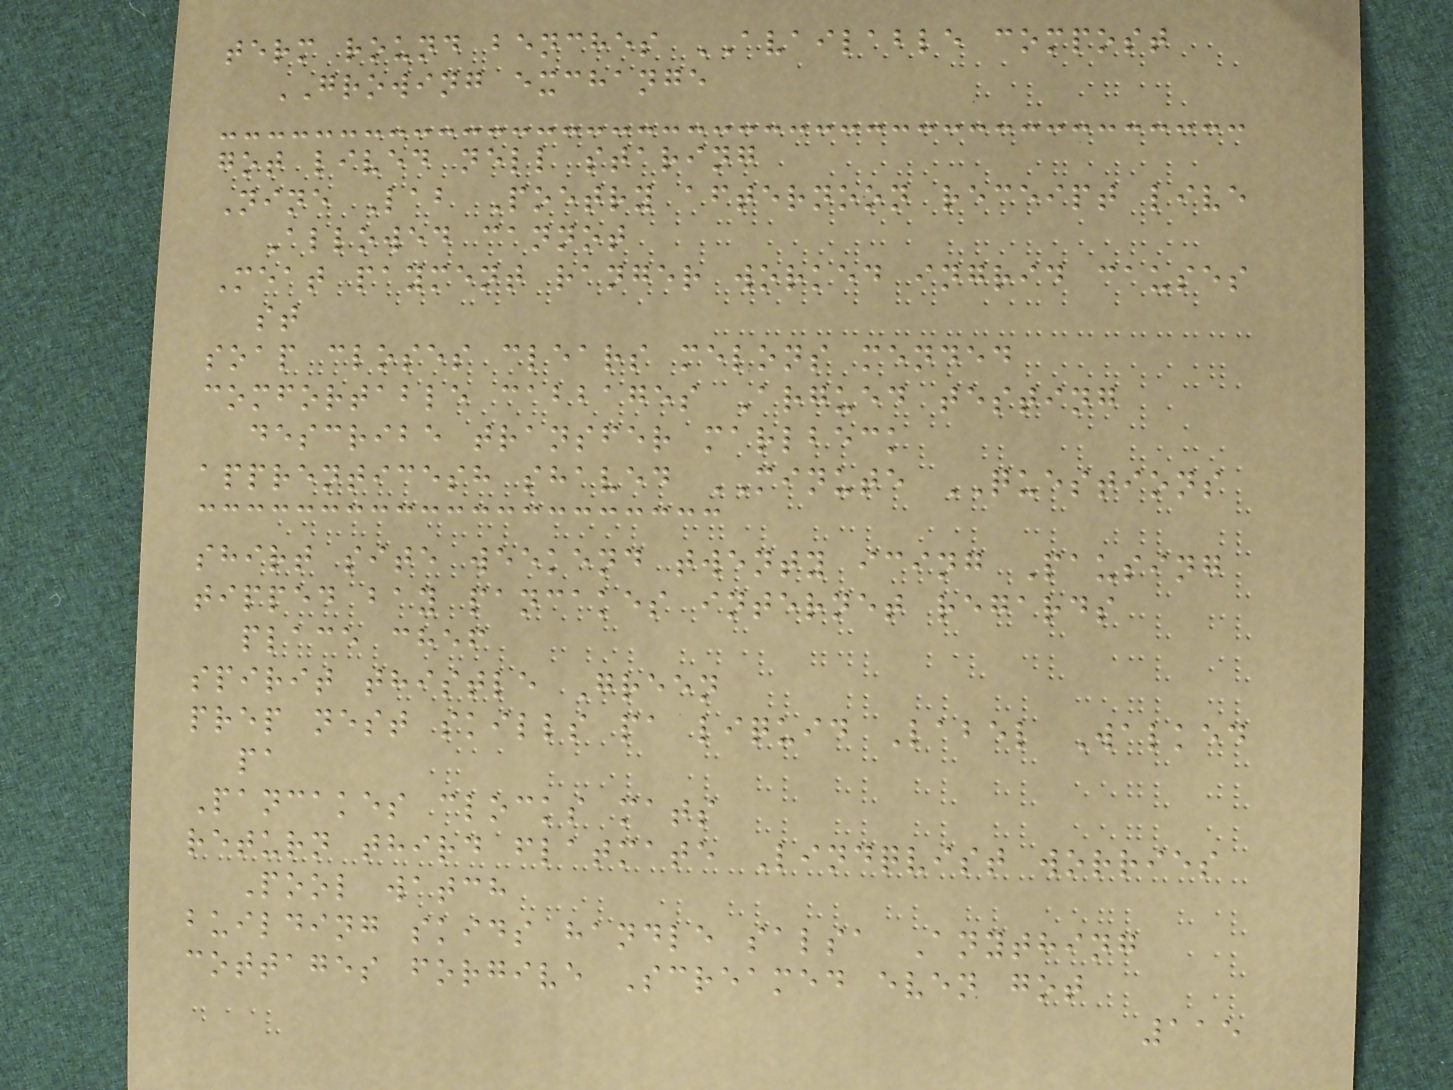term round benches AVAILABLE compost
GROWING exchange
got lived nell staring
Nine Lab Poetry afternoon receipt live
Allowed cannot
Meat payment ranger worked ingrid causes
st
soap closes clears melons mended
comfortable cabbages Argued testing
describe transfer marlbeck
apprenticesh shaved MINUTE QUESTIONS
shirt site weekend twenty icing Pausing
tipped bay pancakes internet regards
place chef
spirit thistle Green
prep nest skills pa liquid Label Walked
pa
Pancakes clocks mats
return third flatmate Lindqvist worries
Pool watch
building skids handle salsa Anything
cottages forgive Screamed even got
115
